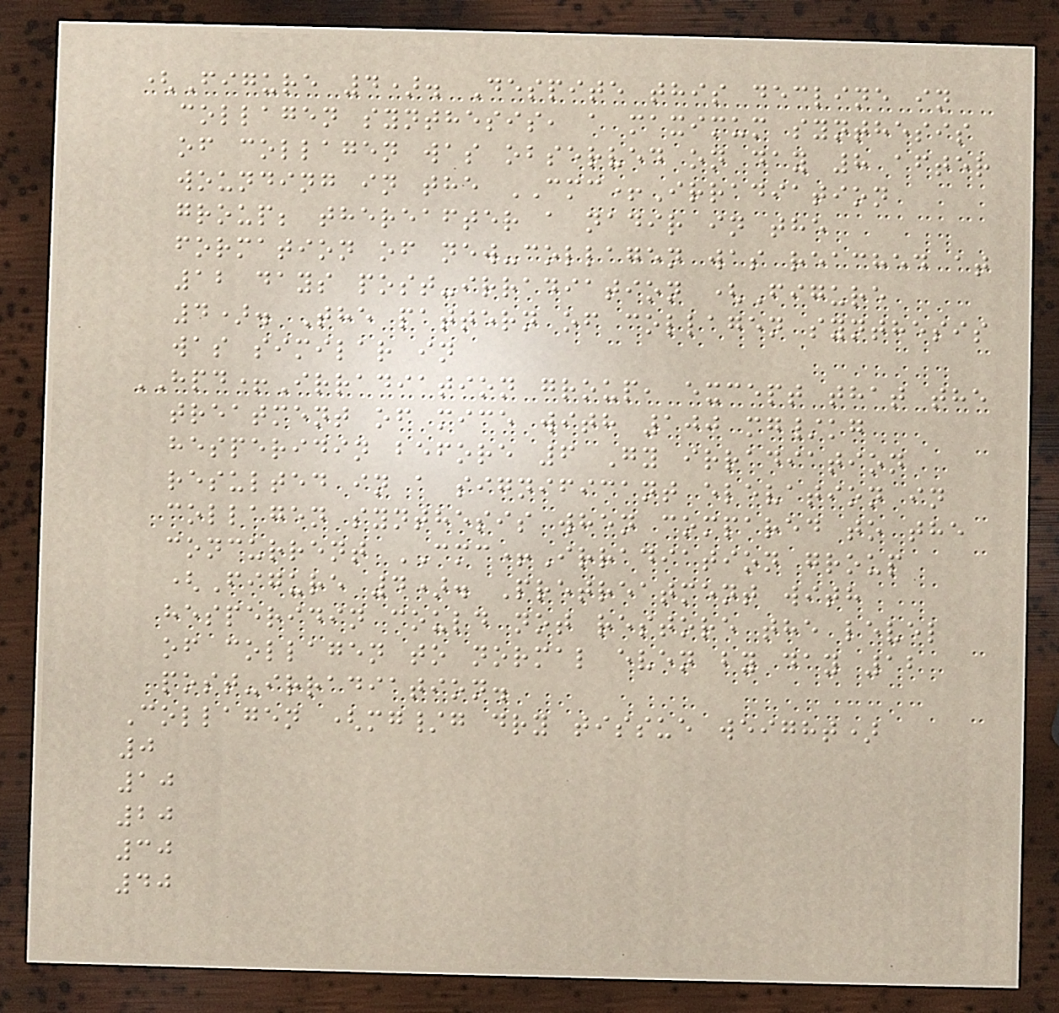(Figure 4). Despite this decline in
collagen synthesis, a maximum synthesis
of collagen was observed on day 8 after
wounding in the CMC+Irradiation
group; thereafter a nadir in the
formation of new-collagen was reached at
12 days post-irradiation (Figure
4). The pattern of collagen synthesis
was similar in
HPD+Irradiation group, except that the
treatment of mice with 100 mg/kg
hesperidin before 6 Gy irradiation
resulted in a significant elevation in
collagen synthesis when compared to the
concurrent CMC+Irradiation group
(Figure 4). Pretreatment with
hesperidin could not restore the level
of collagen to normal even by day 12
post-irradiation.
Collagen (mg/g dry tissue weight)
0
10
20
30
40
